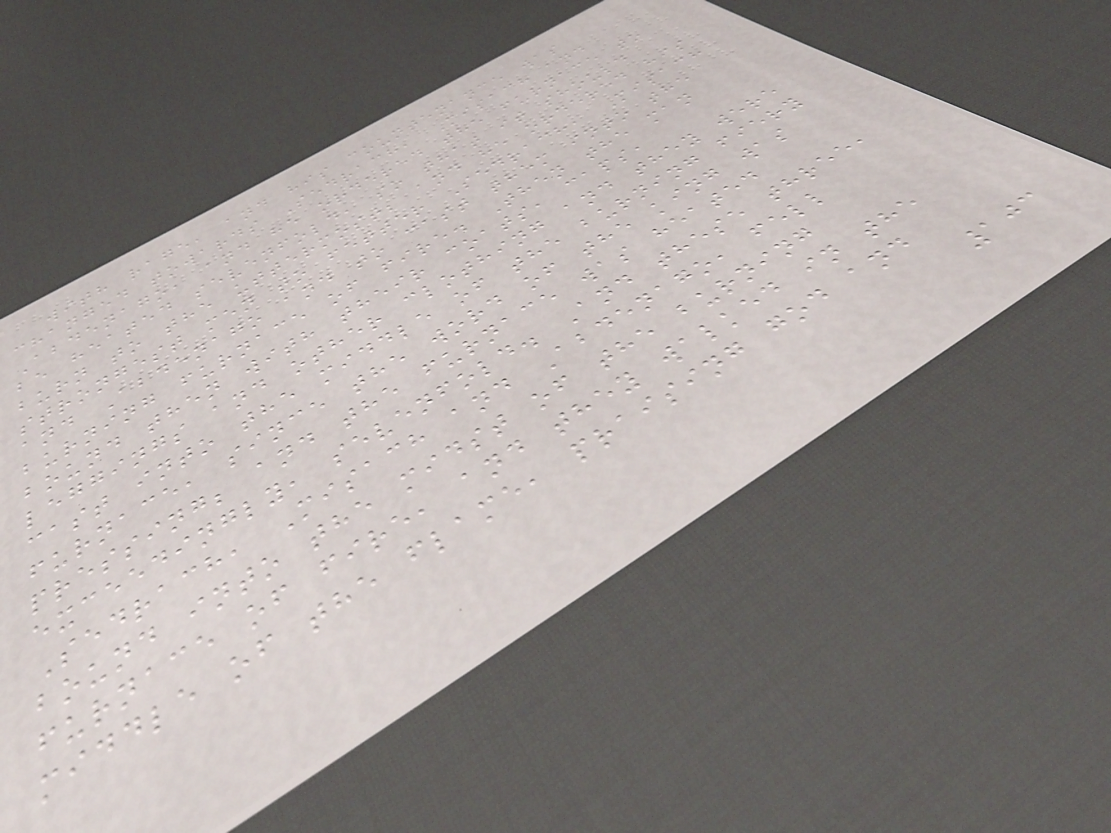with rage, and his countenance was
changed towards Sedrach, Misach and
Abdenago, and he ordered the furnace to
be heated sevenfold, so that it should
burn to the uttermost; and he ordered his
strongest men to fetter Sedrach, Misach
and Abdenago and to cast them into the
burning furnace of fire. Then the man
bound then with their coats, caps,
leggings and other clothing and they were
cast into the middle of the burning fiery
furnace, since the word of the king was
pressing; and the furnace was heated
exceedingly, sevenfold. And these three,
Sedrach, Misach and Abdenago, fell
bound into the midst of the burning
furnace of fire, and they walked in the
middle of the flame, praising god and
103
